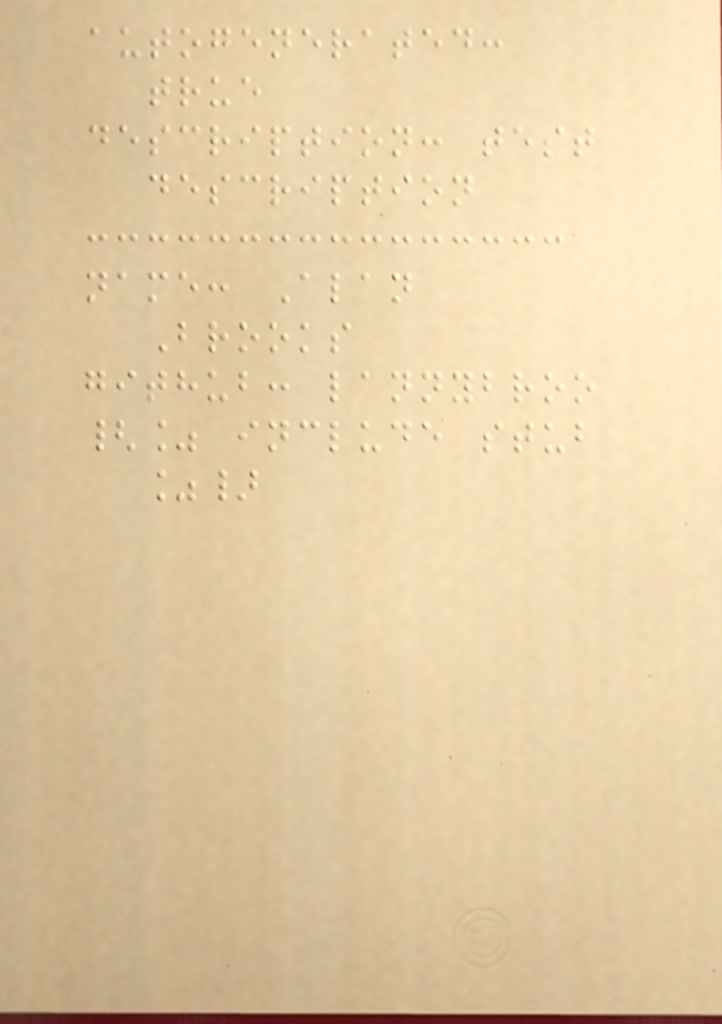autogenerated:
true
description: test
description
name: Alan
Brooks
github: lannybroo
{% include stub
%}
